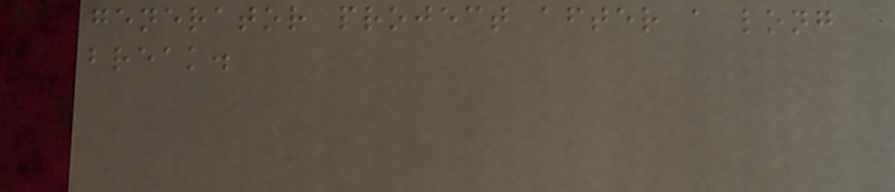generator project after a long
break.
